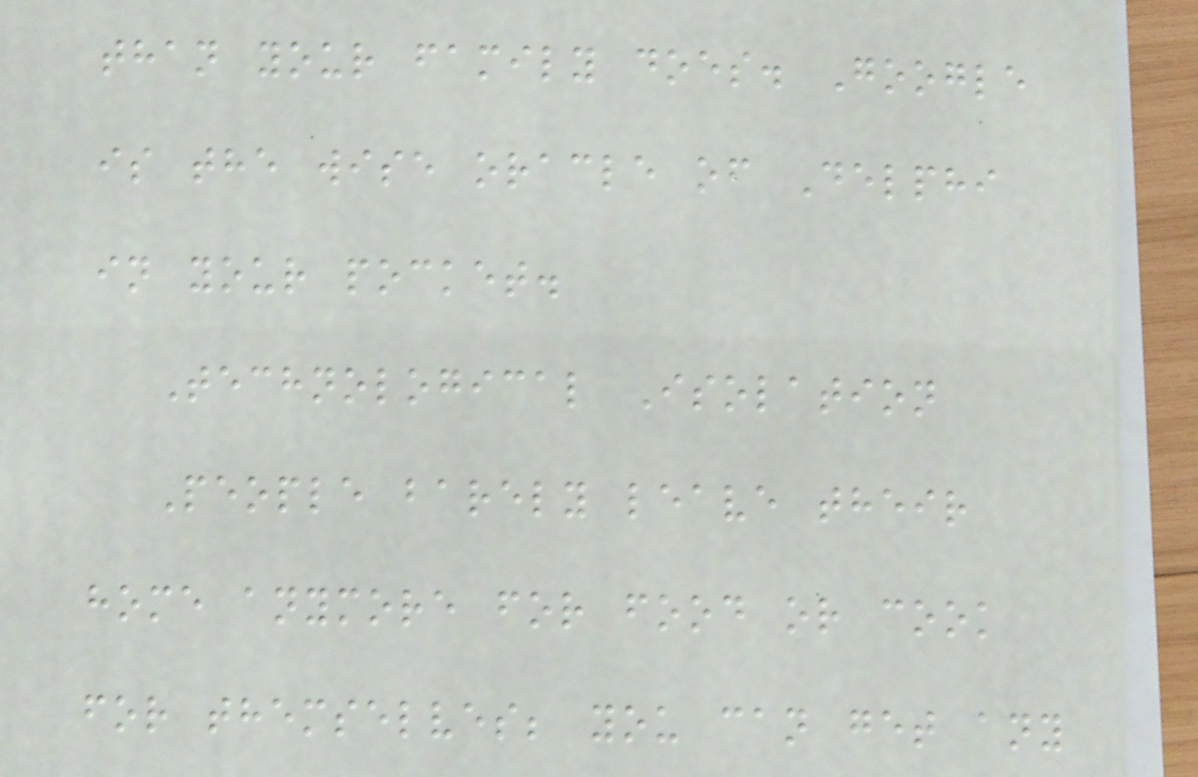than your family does. Google
is the wise oracle of Delphi
in your pocket.
Technological Isolation
People barely leave their
home anymore for food or cook
for themselves; you can get any
